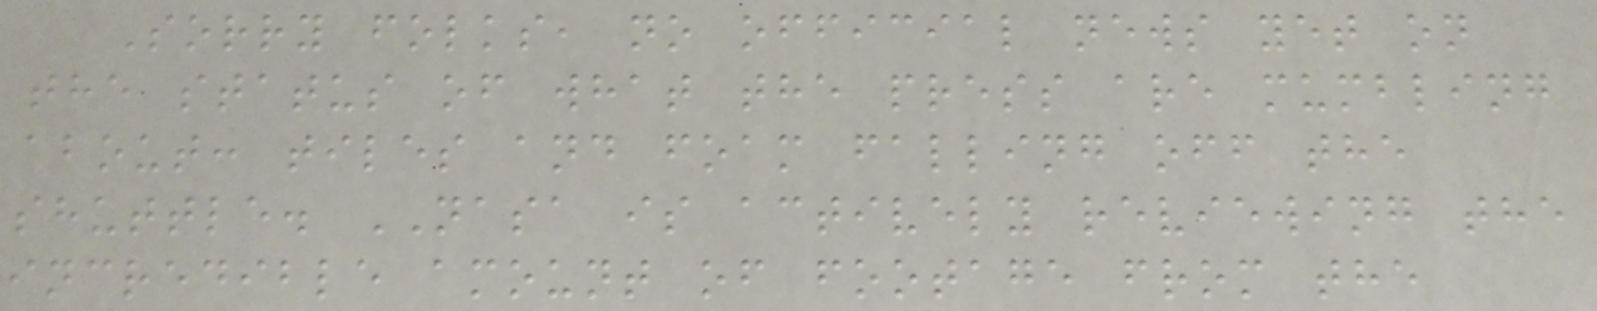Sorry folks, no official news yet on
the status of what the press are mumbling
about: tiles and foam falling off the
shuttle. NASA is actively reviewing the
incredible amount of footage from the
